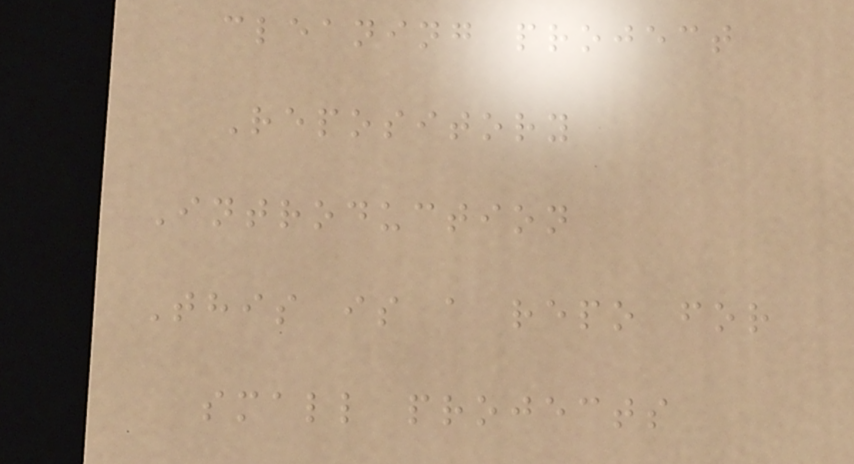cleaning project
Repository
Introduction
This is a repo for
small projects
